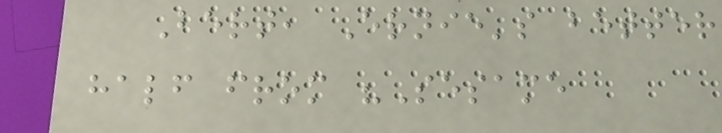Bert, Ernie's better
half from "Sesame
